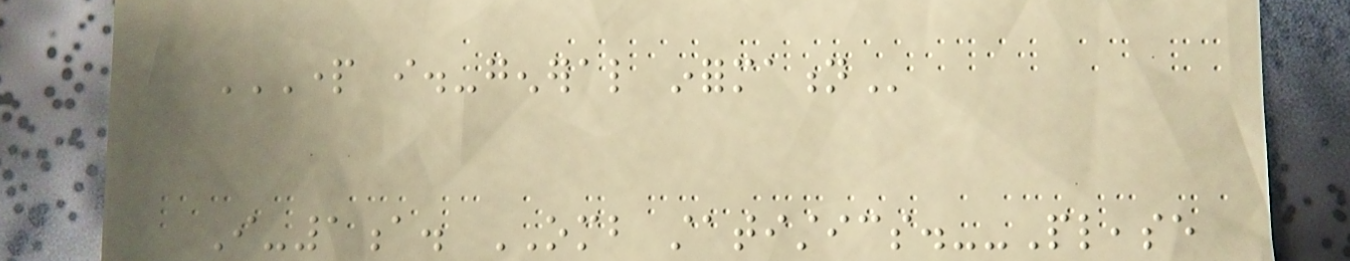PART I.-GENERAL INFORMATION
I-1a. OMB statistics.--Please
